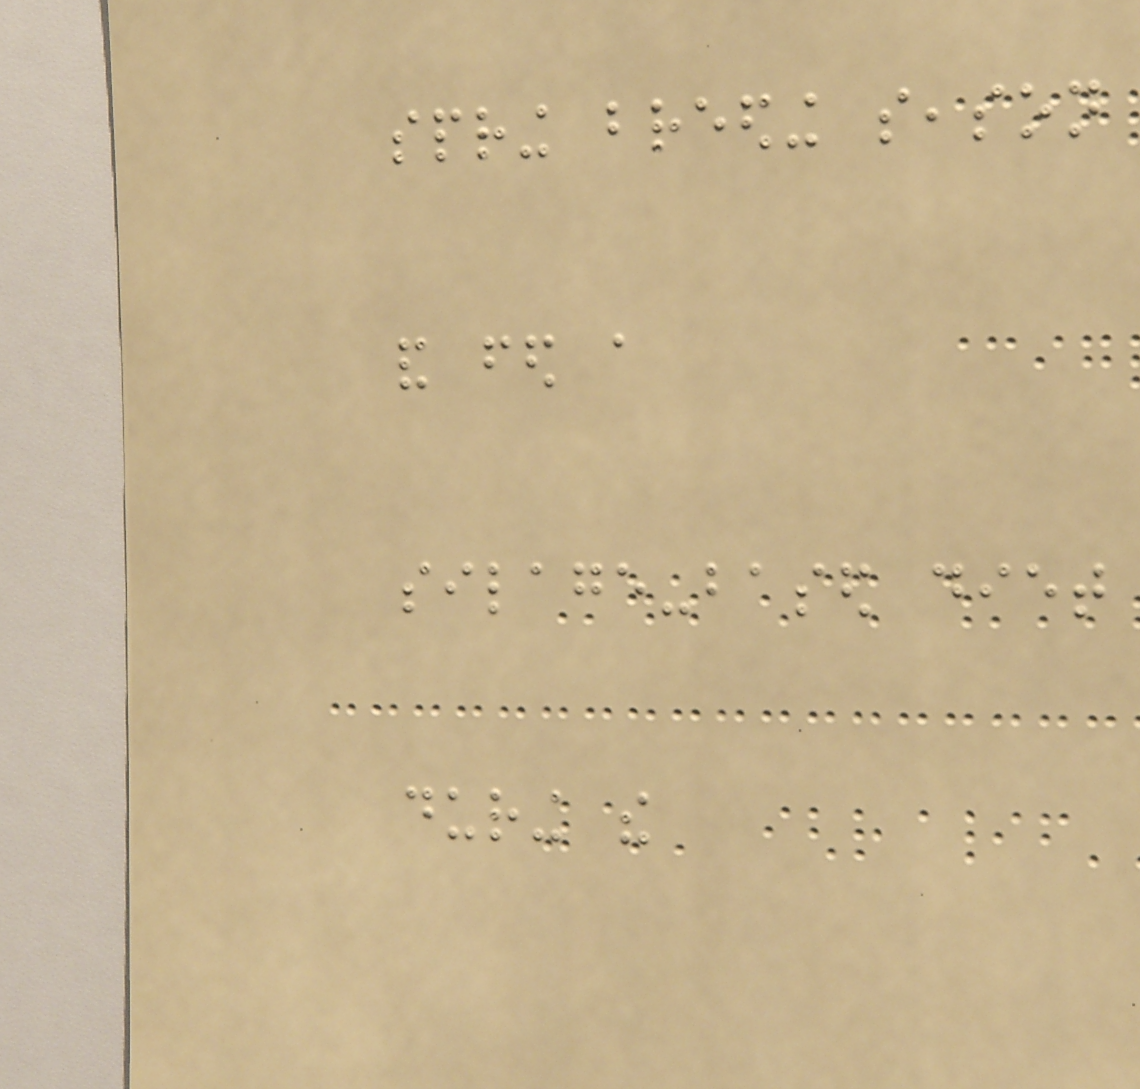spring breeding season
and fed a
silage-based diet
during the
